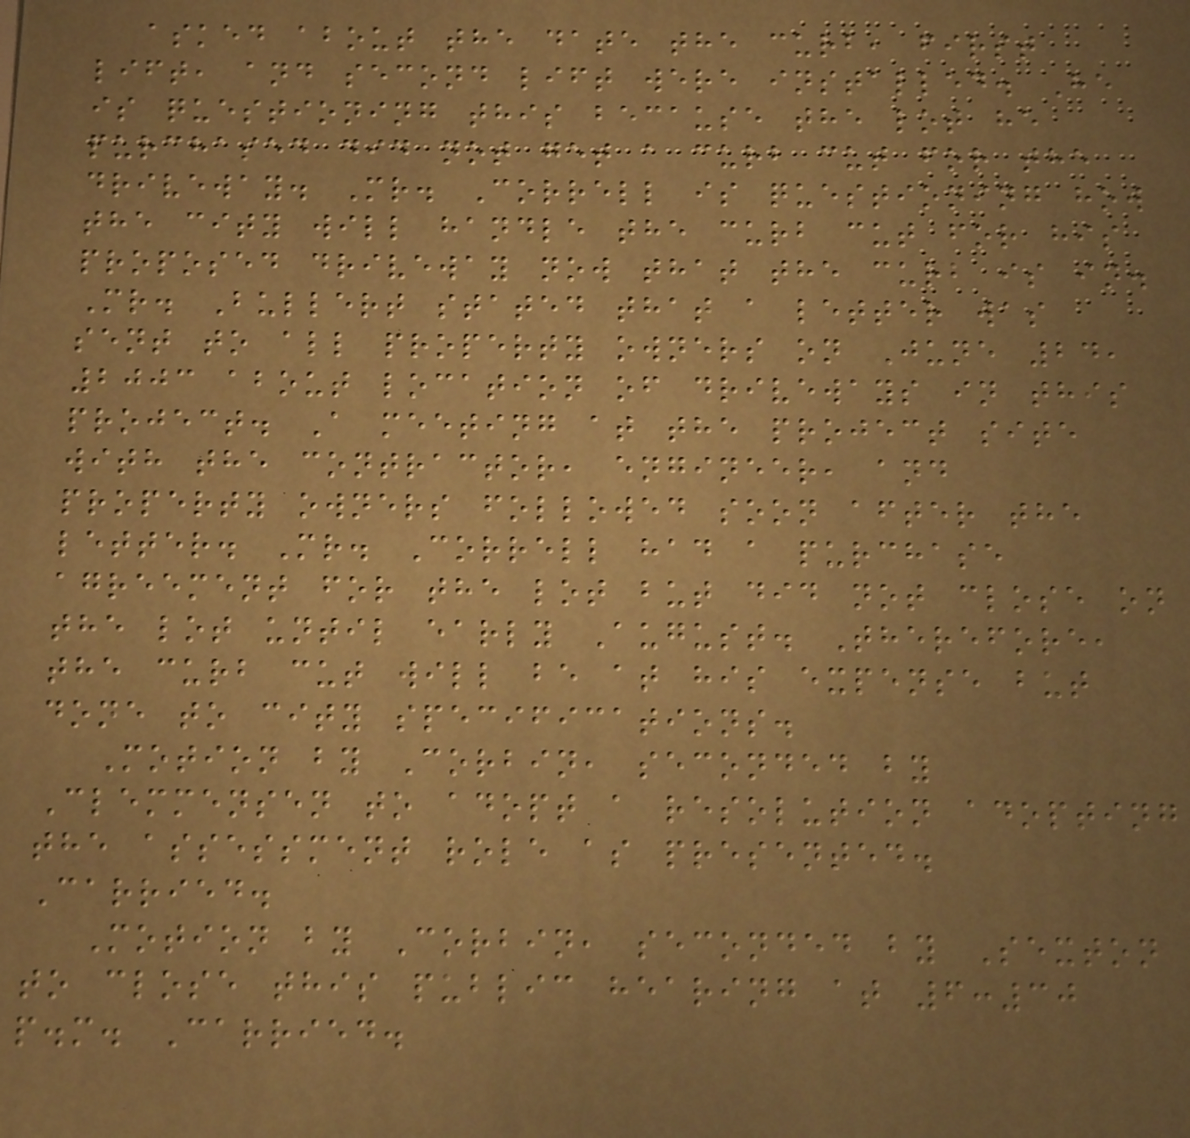asked about the date the curb, first
lift, and second lift were installed. He
is questioning this because the lot he
purchased did not get a curb cut for the
driveway. Mr. Correll is questioning how
the city will handle the curb cut for his
proposed driveway now that the curb is in.
Mr. Bullert stated that a letter was
sent to all property owners on June 24,
2003 about location of driveways in this
project. A meeting at the project site
with the contractor, engineer, and
property owners followed soon after the
letter. Mr. Correll had a purchase
agreement for the lot but did not close on
the lot until early August. Therefore,
the curb cut will be at his expense but
done to city specifications.
Motion by Corbin, seconded by
Clemmensen to adopt a resolution adopting
the assessment role as presented.
Carried.
Motion by Corbin, seconded by Sexton
to close this public hearing at 6:30
p.m. Carried.
